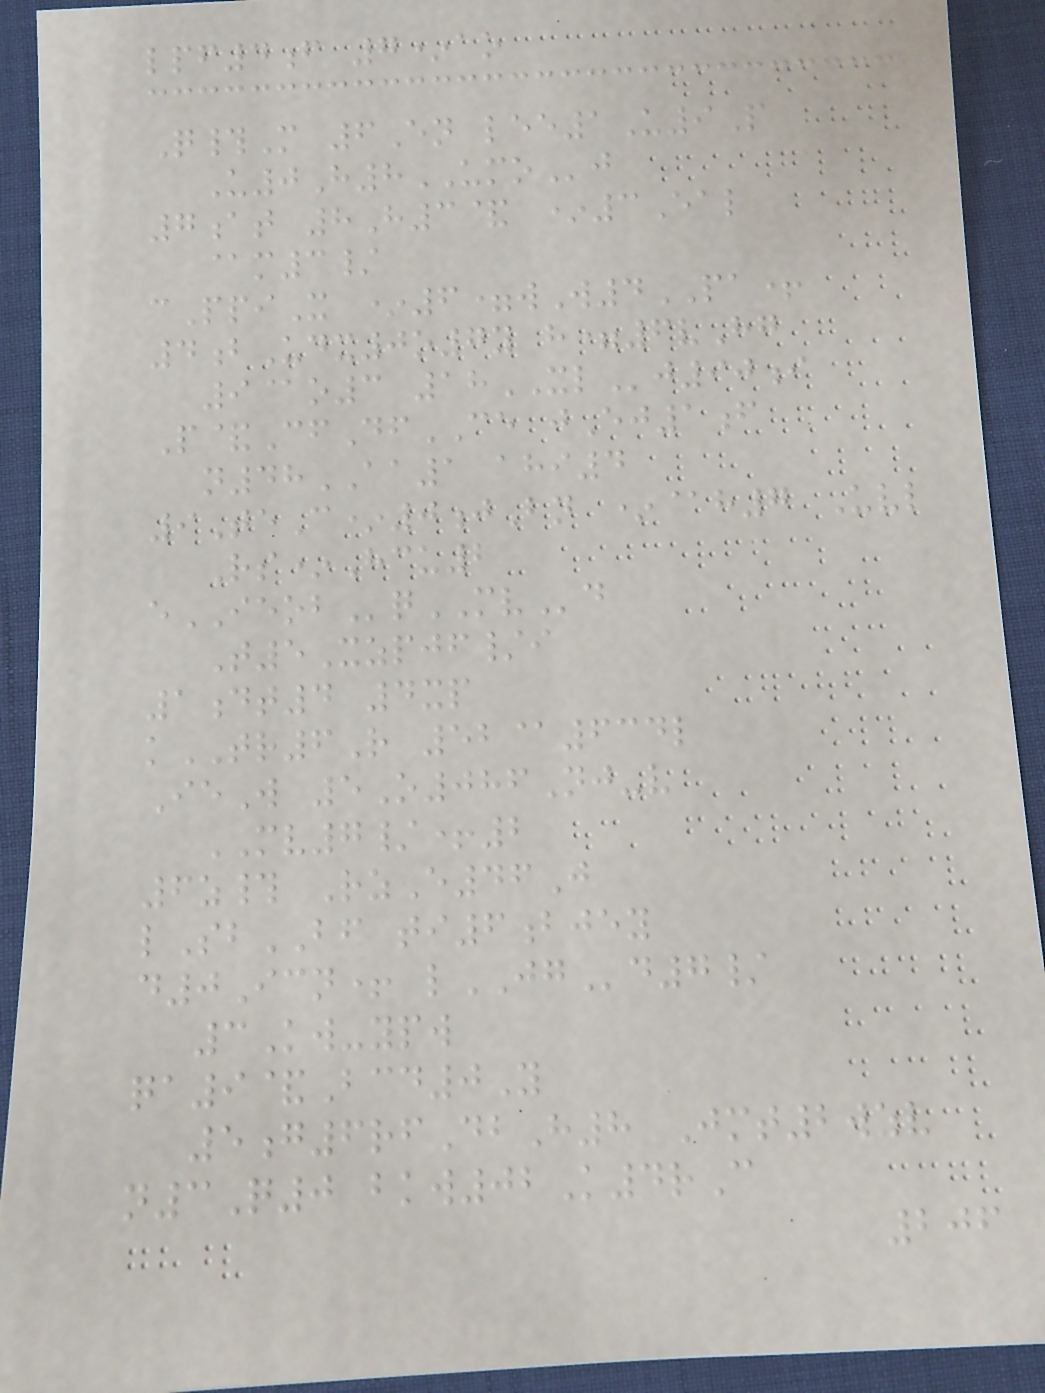lpf4f 7*ao
Q#M 6En lee1U9P
U0H8UMOj
7at 8H3& *3Eal
@m3/
cPpiX *6=wW4PA+
4bUdx0o7y h=6vHg
9@o3 18XLj90i
P&CfDfCE jEj1f
n48AA1 ahi4
9TeC*0jBn *@h7 Uvl
Rs*Hcu2
eIEOBqMVd
T5Xzpjf/i
1dt4 4xp
kTR6R 52@634l
IeW 5O086Nj-v
MV7/+2
6z# RzE46J
lSbBF ti6bjey
d0Icn+ lJGd7/
3Kw-ypw
qa9&Bcd0Y
5g6rfDbH8 Jmt2wzv
n3Q0 bkw02K4rC
206
